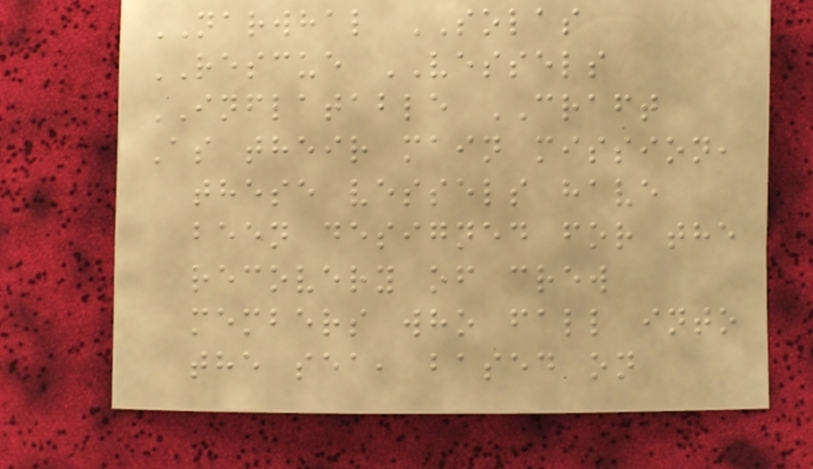NARWHAL SOLAS
RESCUE VESSELS
INFLATABLE CRAFT
As their main mission,
these vessels have
been designed for the
recovery of crew
members who fall into
the sea, based on
